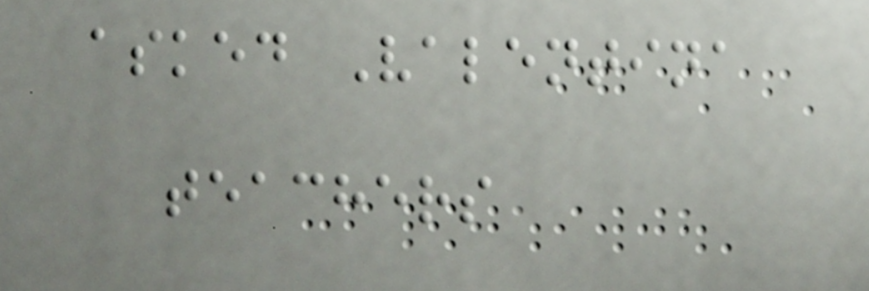asked Valentina
teachers
